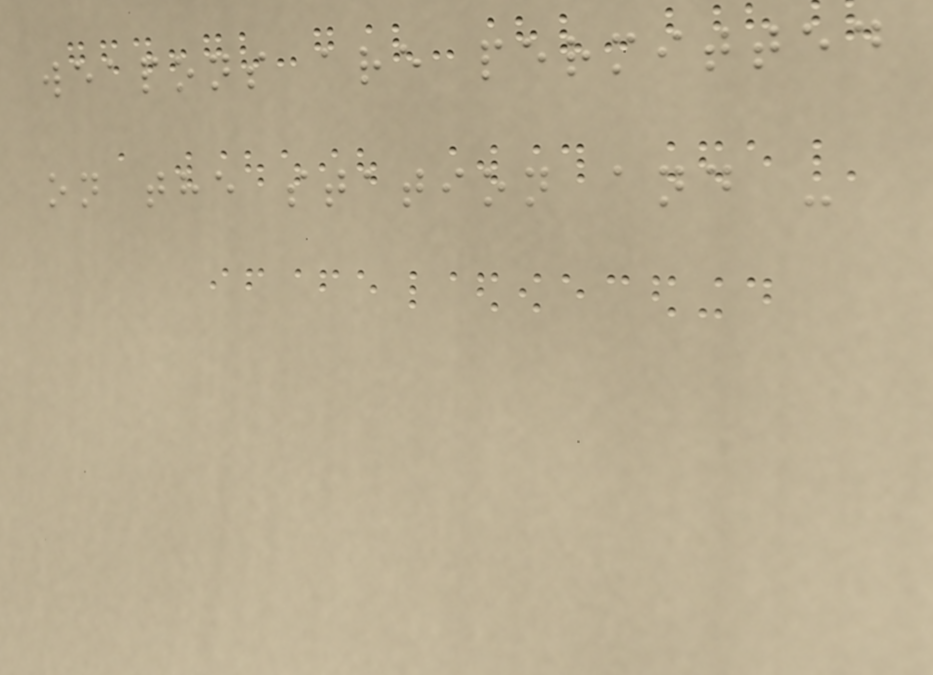weapons are permitted
on the station and -
